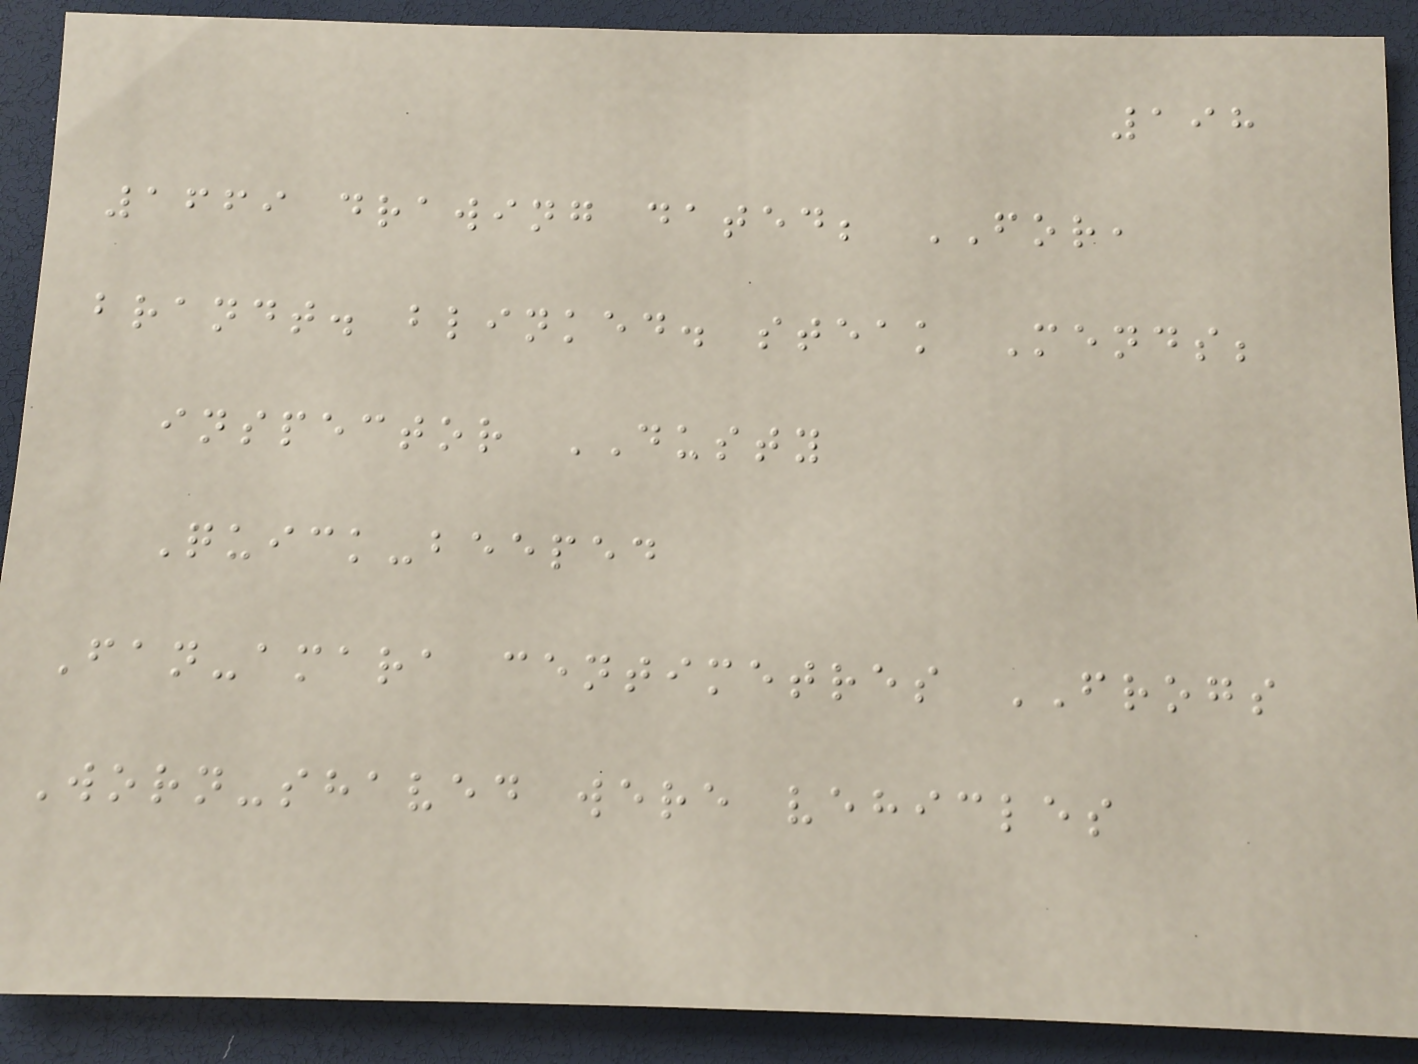198
1669 drawing dated; FOR,
brandt. blinked. steak Mends;
inspector DUSTY
Quick-beeped
Fan-amara centimetres FROGS
Worn-shaved were vehicles
